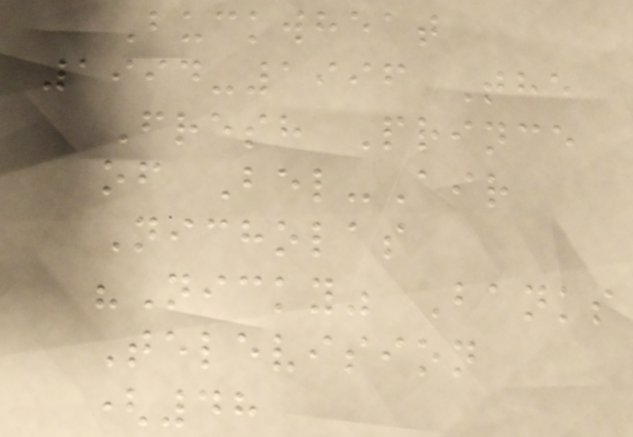Buckwheat
1994-1996 The
Fresh Prince
of Bel-Air
Nicholas
"Nicky" Banks
Television
(48
